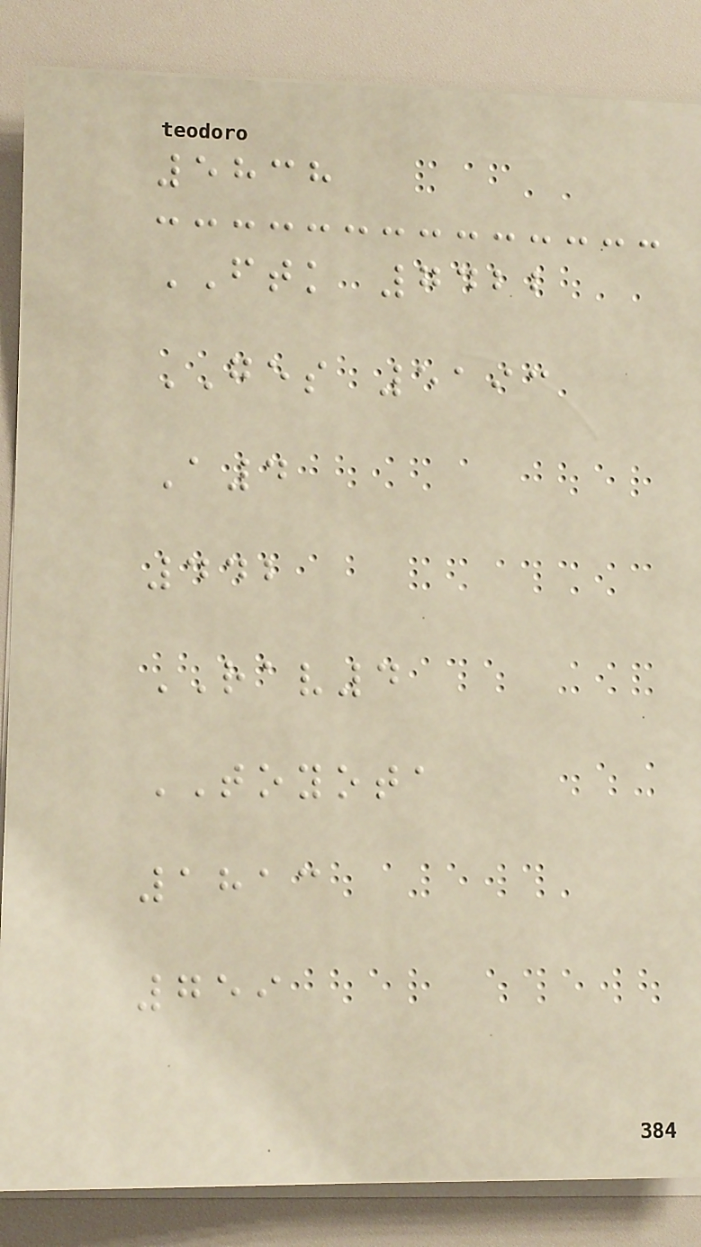5838
FTK 7422
GES 5193
A4
442
RAV4
TOYOTA
1813
759
